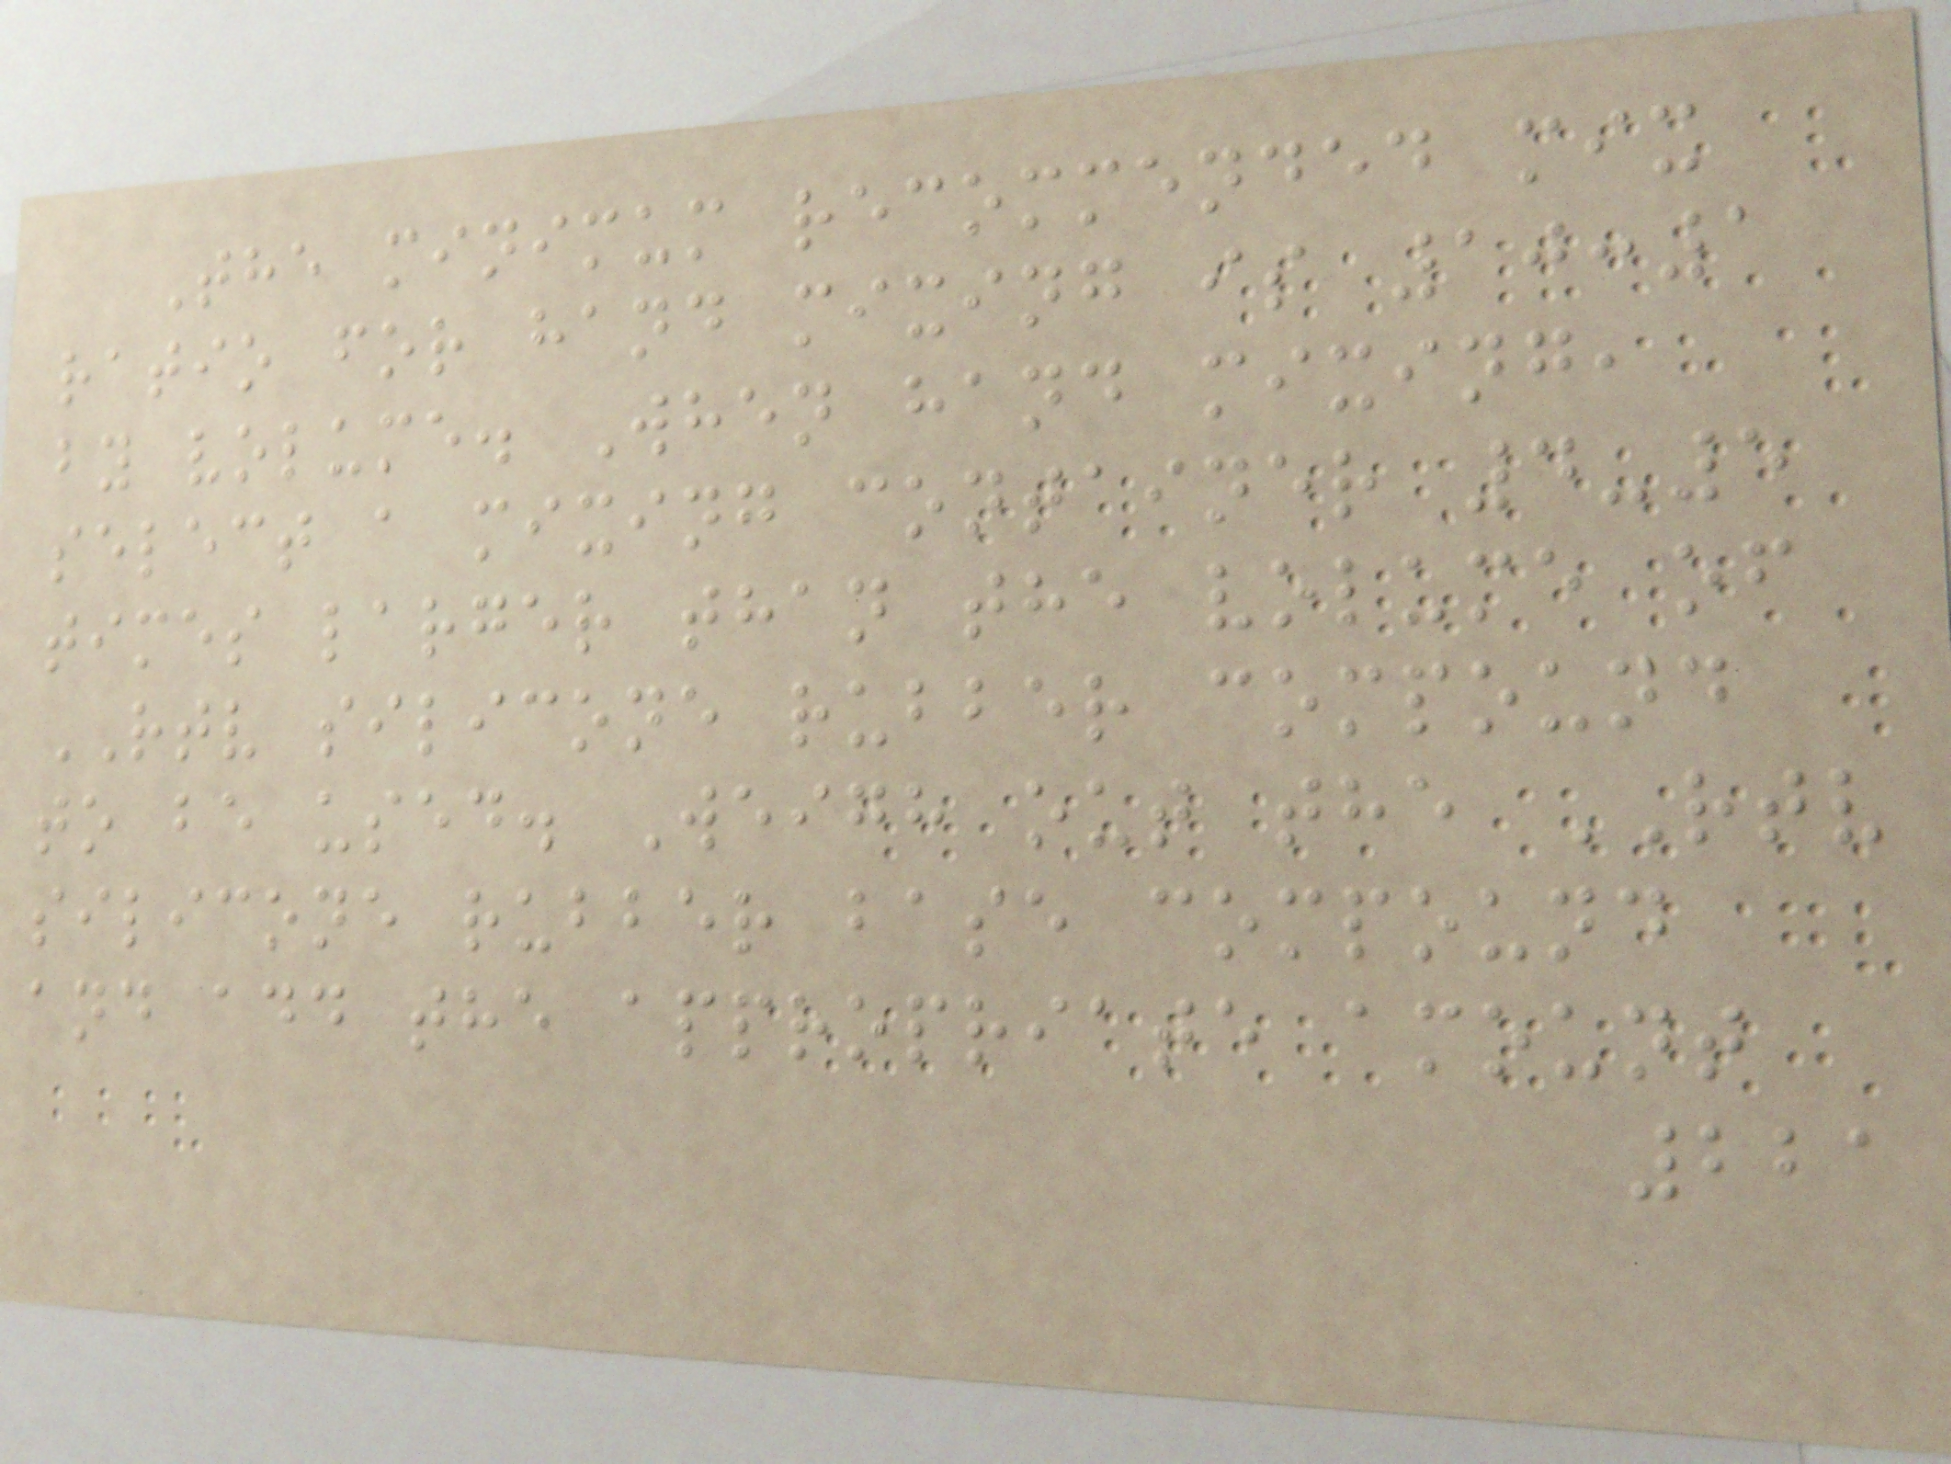The minimum recommended mix
ratio for hand mixing is 10:1
by volume. When hand mixing,
select a mixing container 4-5
times larger than the volume of
RTV silicone rubber compound
to be used. Weigh out the RTV
silicone rubber base compound
and add the appropriate amount
221
